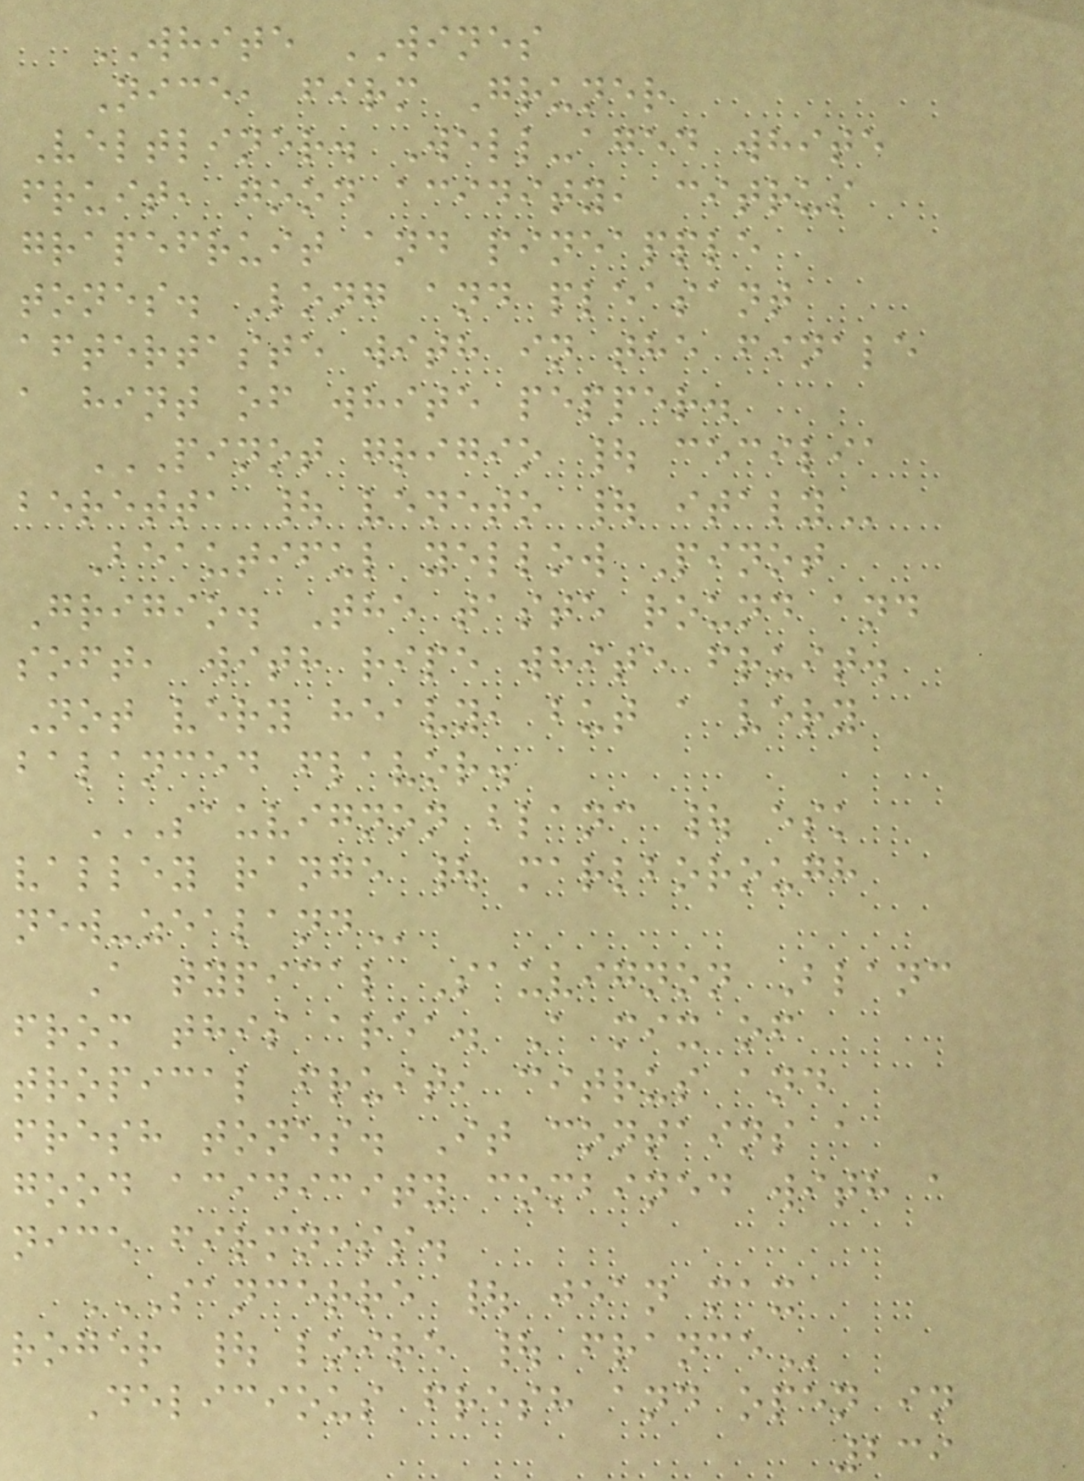WHITE WINES
Nice, firm Gruner
Veltliner. Well-aged white
fruit, good acidity, citrus
grapefruit and pineapple
tones. Long and pleasant
aftertaste with in the finale
a hint of white pepper.
PINOT GRIGIO | CECILIA
BERETTA | VENETO | ITALY
Beautiful yellow Pinot
Grigio. The taste round and
soft, with ripe white fruit.
Not very heavy, but a very
balanced flavor.
SAUVIGNON BLANC | ESK
VALLEY RANGE | MARLBOROUGH
NEW-ZEALAND
A typical Sauvignon Blanc
from this area. A mix of
tropical fruit, citrus and
fresh tones. It contains a
good acidicity combined with a
nice firmness.
SANCERRE | JEAN MAX
ROGER | LOIRE | FRANCE
Delicious fresh and open in
239
